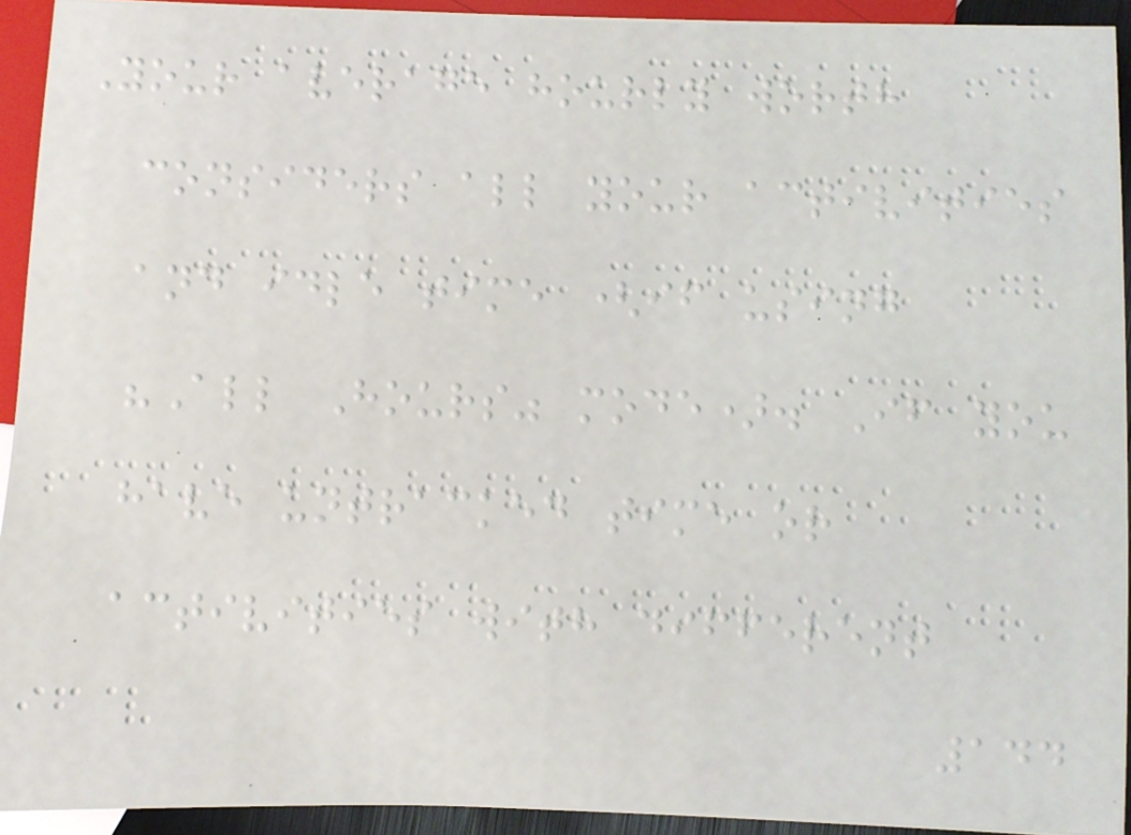Your average hourly worth
considers all your activities
and idle time (if using
"All Hours" mode). If you
have untracked time or
activities with different
144
